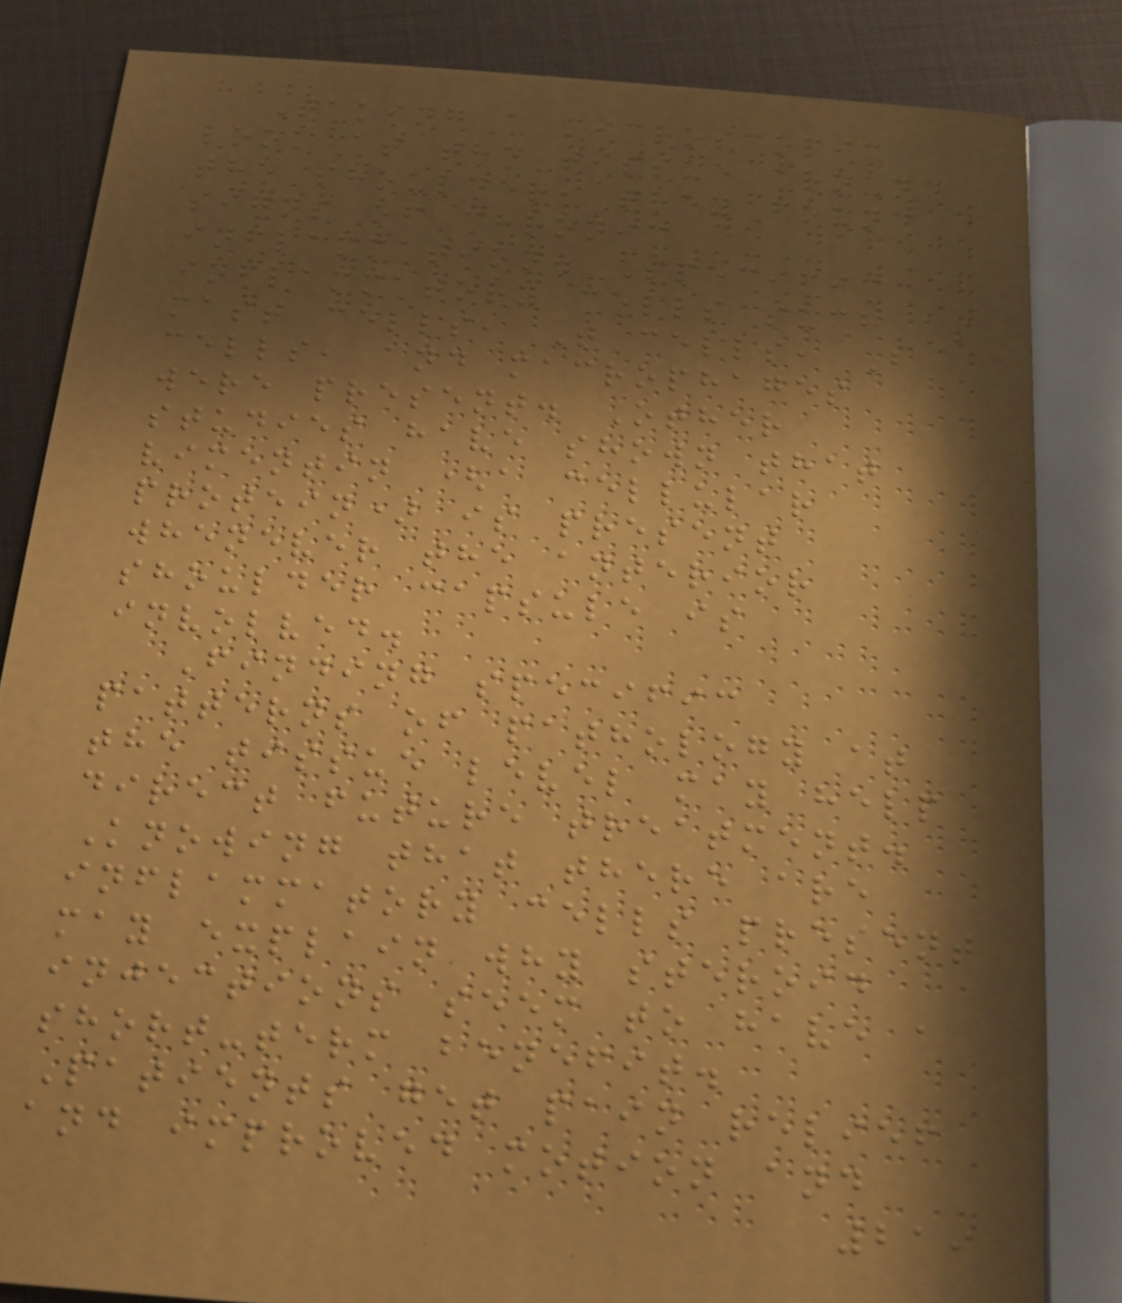Taking a microscopic
look at the tissue around
the shoulder, they found
signs of chronic
inflammation. Specific
inflammatory cells such as
mast cells, T cells, B
cells, and macrophages
were present. Other
studies have shown that
vimentin (a cellular
protein) is present
whenever the anterior
shoulder capsule is
involved.
Finding specific
patterns of pathology at
the tissue level may help
direct future treatment.
Knowing that there are
inflammatory cells present
may explain why steroid
injections seem to have a
short-term benefit.
Patients get pain relief
and improved motion and
219
